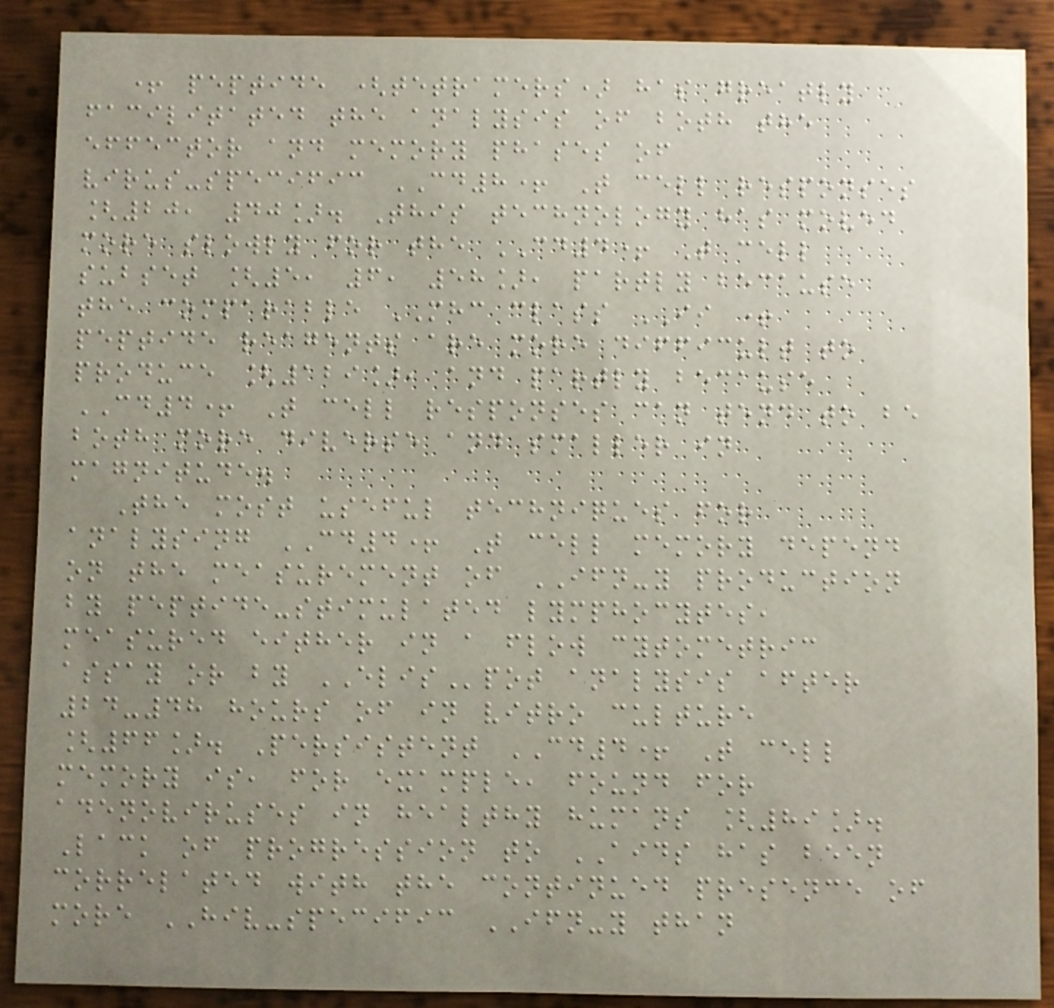+ peptide (tetramers) has greatly
facilitated the analysis of both the
effector and memory phases of
virus-specific CD8+ T cell responses
[20, 40]. This technology has moved
more slowly for the CD4+ T cell
subset [5, 6, 58], partly because
the comparable MHC class II +
peptide reagents are more difficult to
produce [129], and partly because
CD4+ T cell responses can tend to be
both more diverse and smaller in
magnitude.
The most useful techniques for
analysing CD4+ T cell memory depend
on the measurement of IFN-y production
by peptide-stimulated lymphocytes,
measured either in a flow cytometric
assay or by ELISpot analysis after
24-48 hours of in vitro culture
[66]. Persistent CD4+ T cell
memory is, for example, found for
adenoviruses in healthy humans [89].
Lack of progression to AIDS has been
correlated with the continued presence of
more HIV-specific IFN-y than
